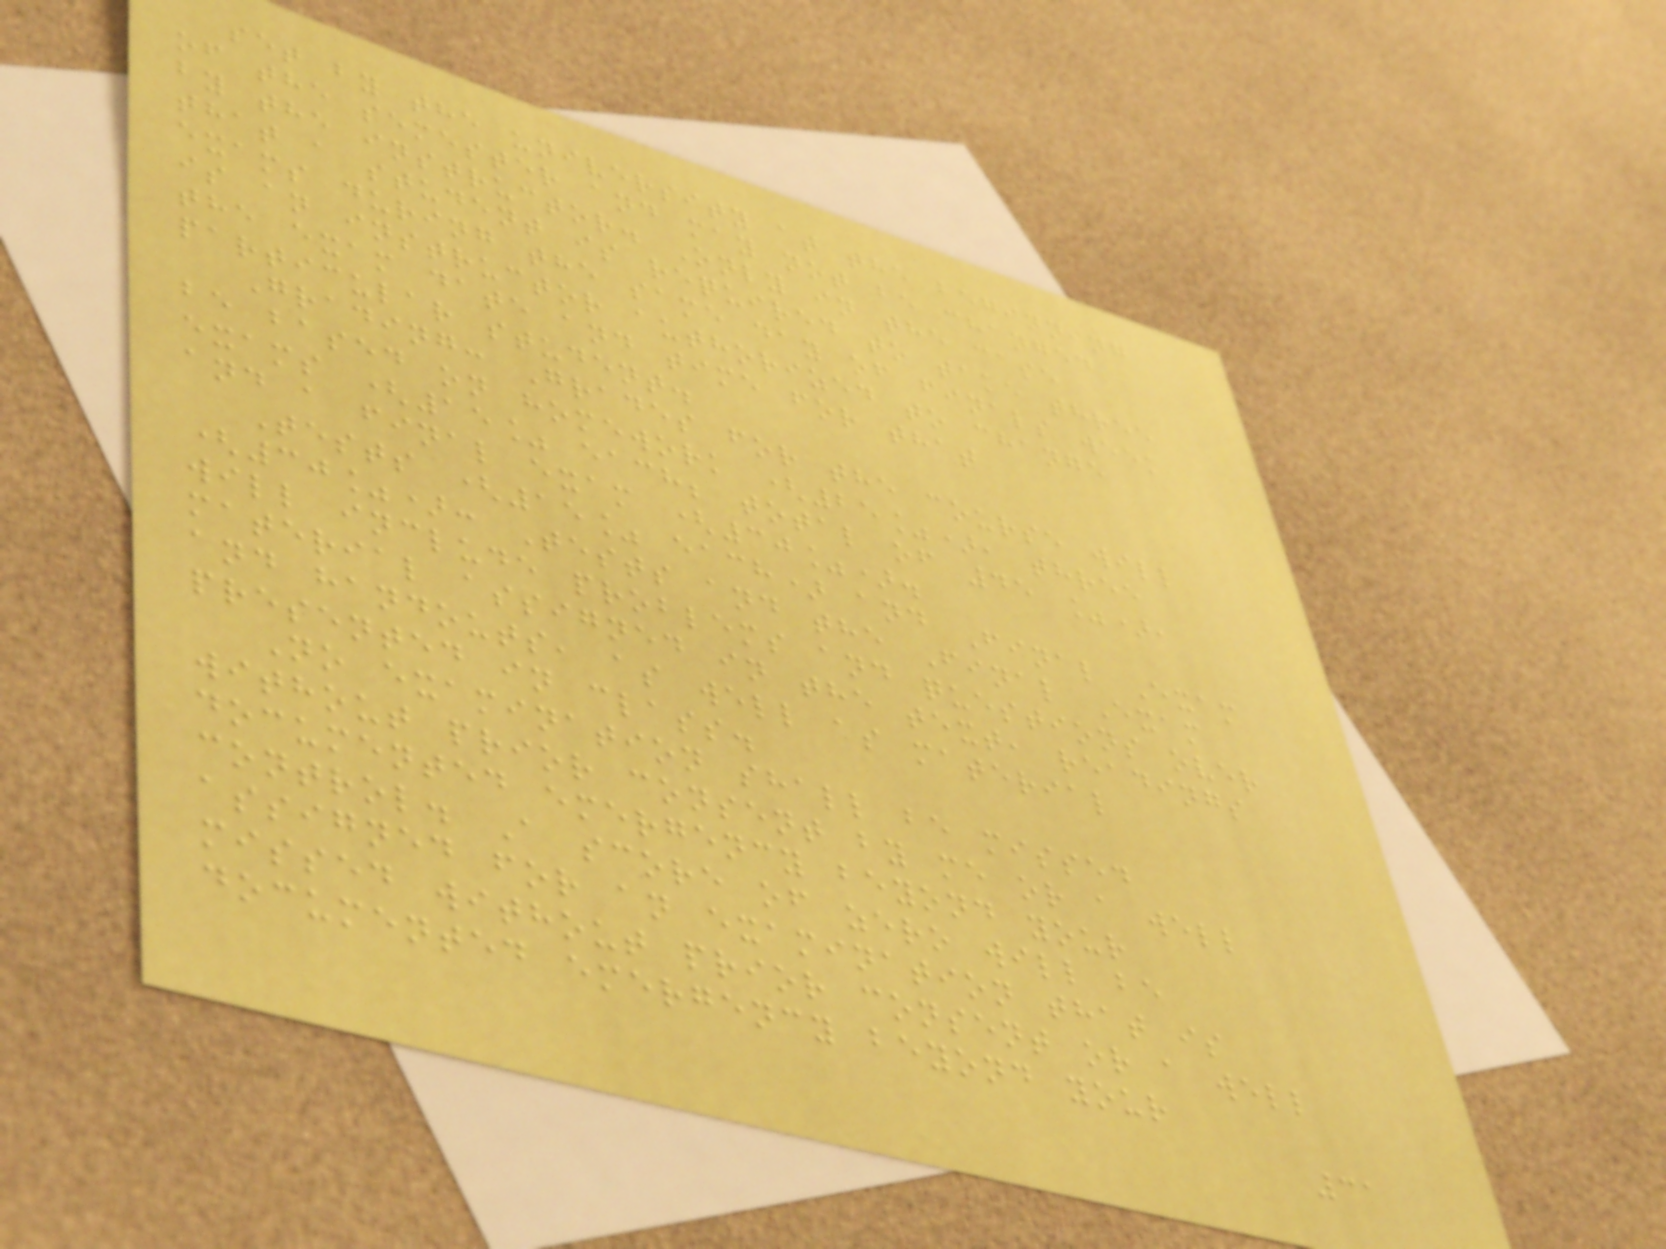set by the university at the beginning
of the semester and may not be changed
by the instructor. Only in the case
that a student is required to take three
exams during the same day of finals week
is an instructor authorized to change
the exam date and time for that
particular student.
Grading: Grades for the course will
be based on homework (25%), three
exams (15% each; total of 45 %),
and a final exam (30%).
Tests (15% each) and Final Exam
(30%): Tests and the Final Exam
will include problems and questions over
material assigned in the text, readings
and handouts, as well as material
presented in class.
No examination shall be missed
without prior consent by me or a well
documented emergency beyond your
control. A score of zero will be
assigned for an examination that is
missed without prior consent or a well
documented emergency beyond your
31
